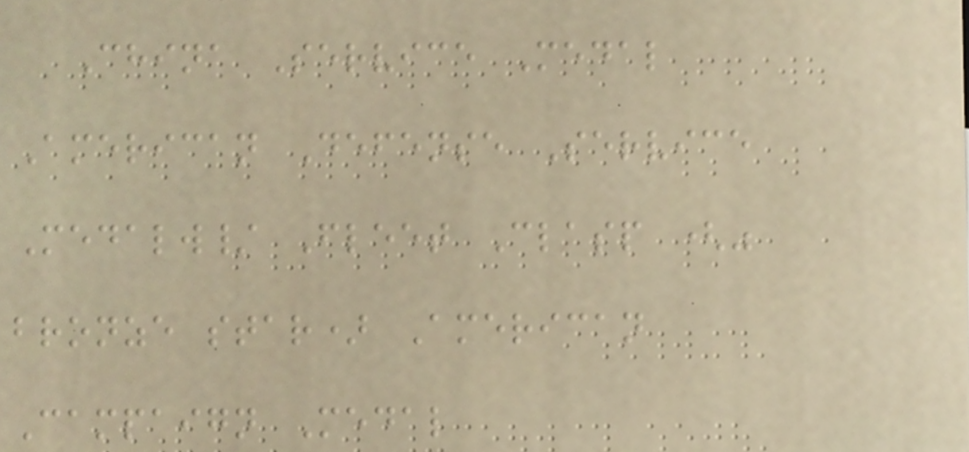China Service Medal
American Defense Service
Medalw/ Fleet Clasp ("
bronze star) American
Campaign Medal
